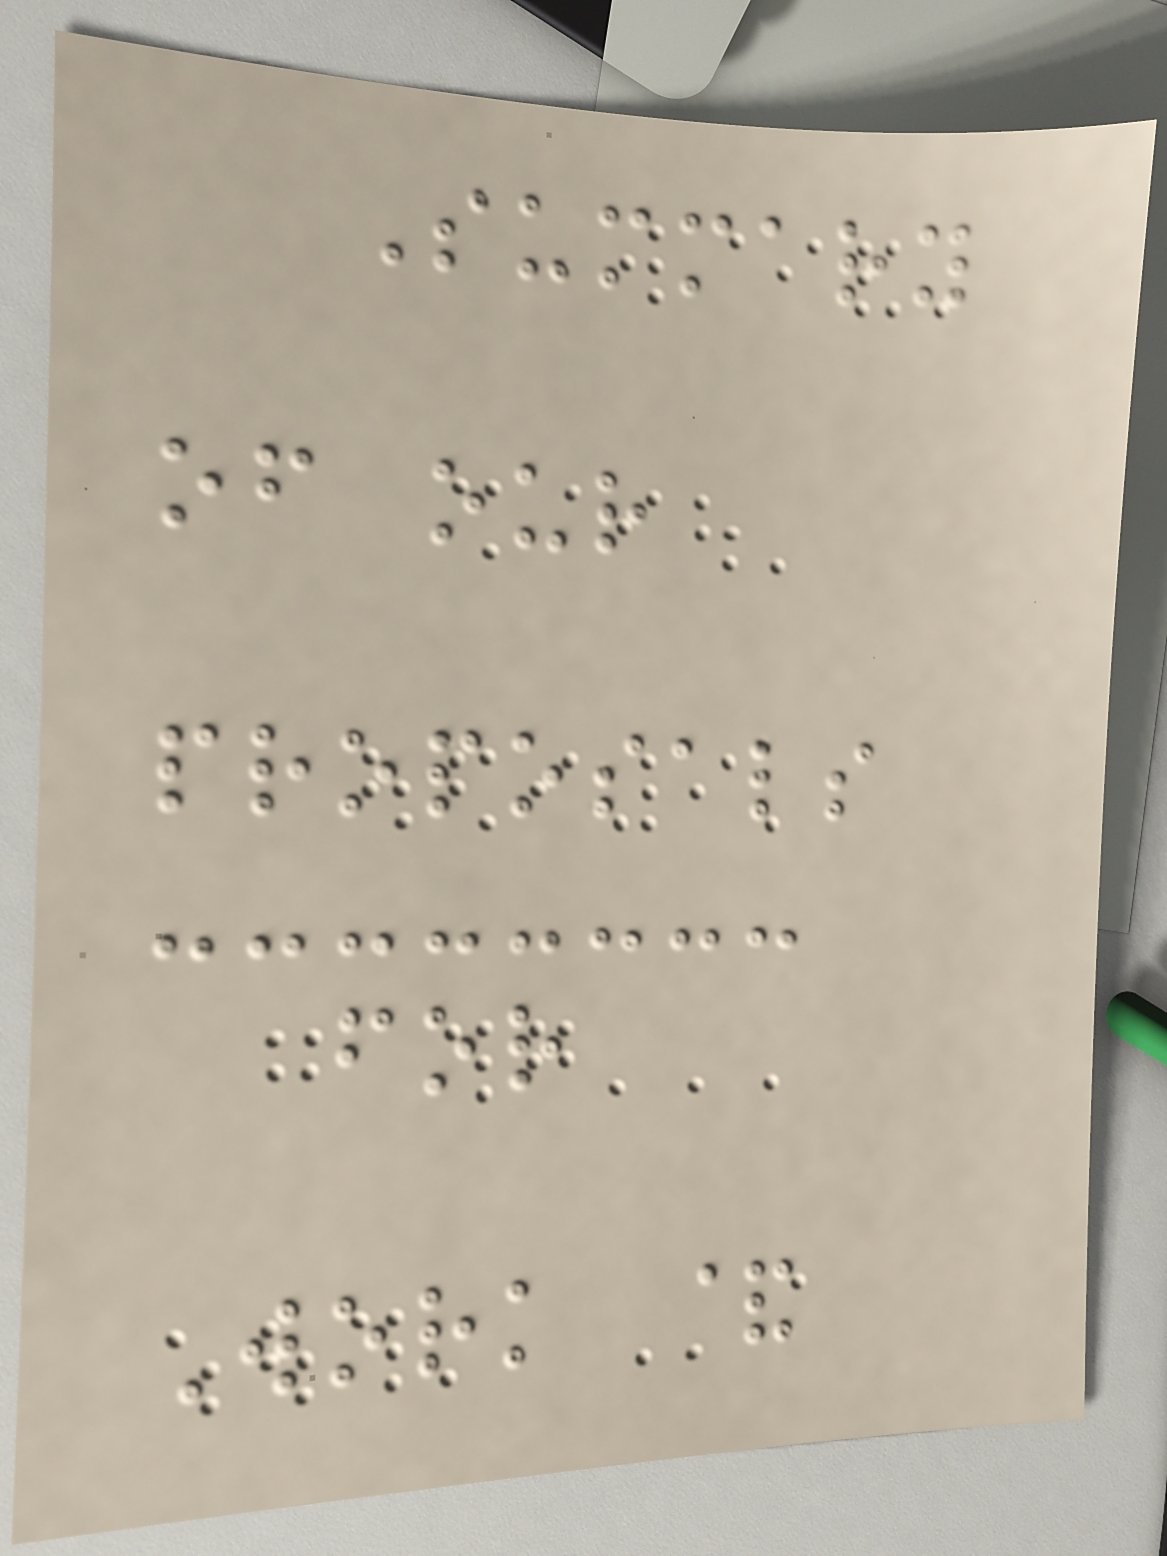Summary
of our
proposals
for
Work &
